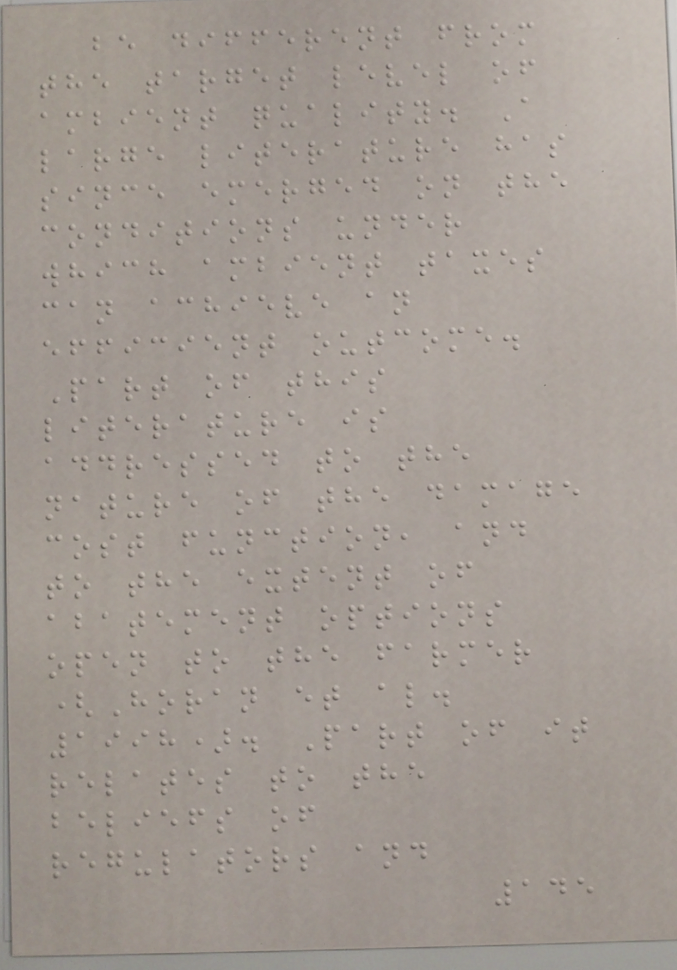be different from
the target level of
ambient quality. A
large literature has
since emerged on the
conditions under
which ambient taxes
can achieve an
efficient outcome.
Part of this
literature is
addressed to the
nature of the damage
cost function, and
to the extent of
abatement options
open to the farmer
(Horan et al.
1998). Part of it
relates to the
beliefs of
regulators and
145
